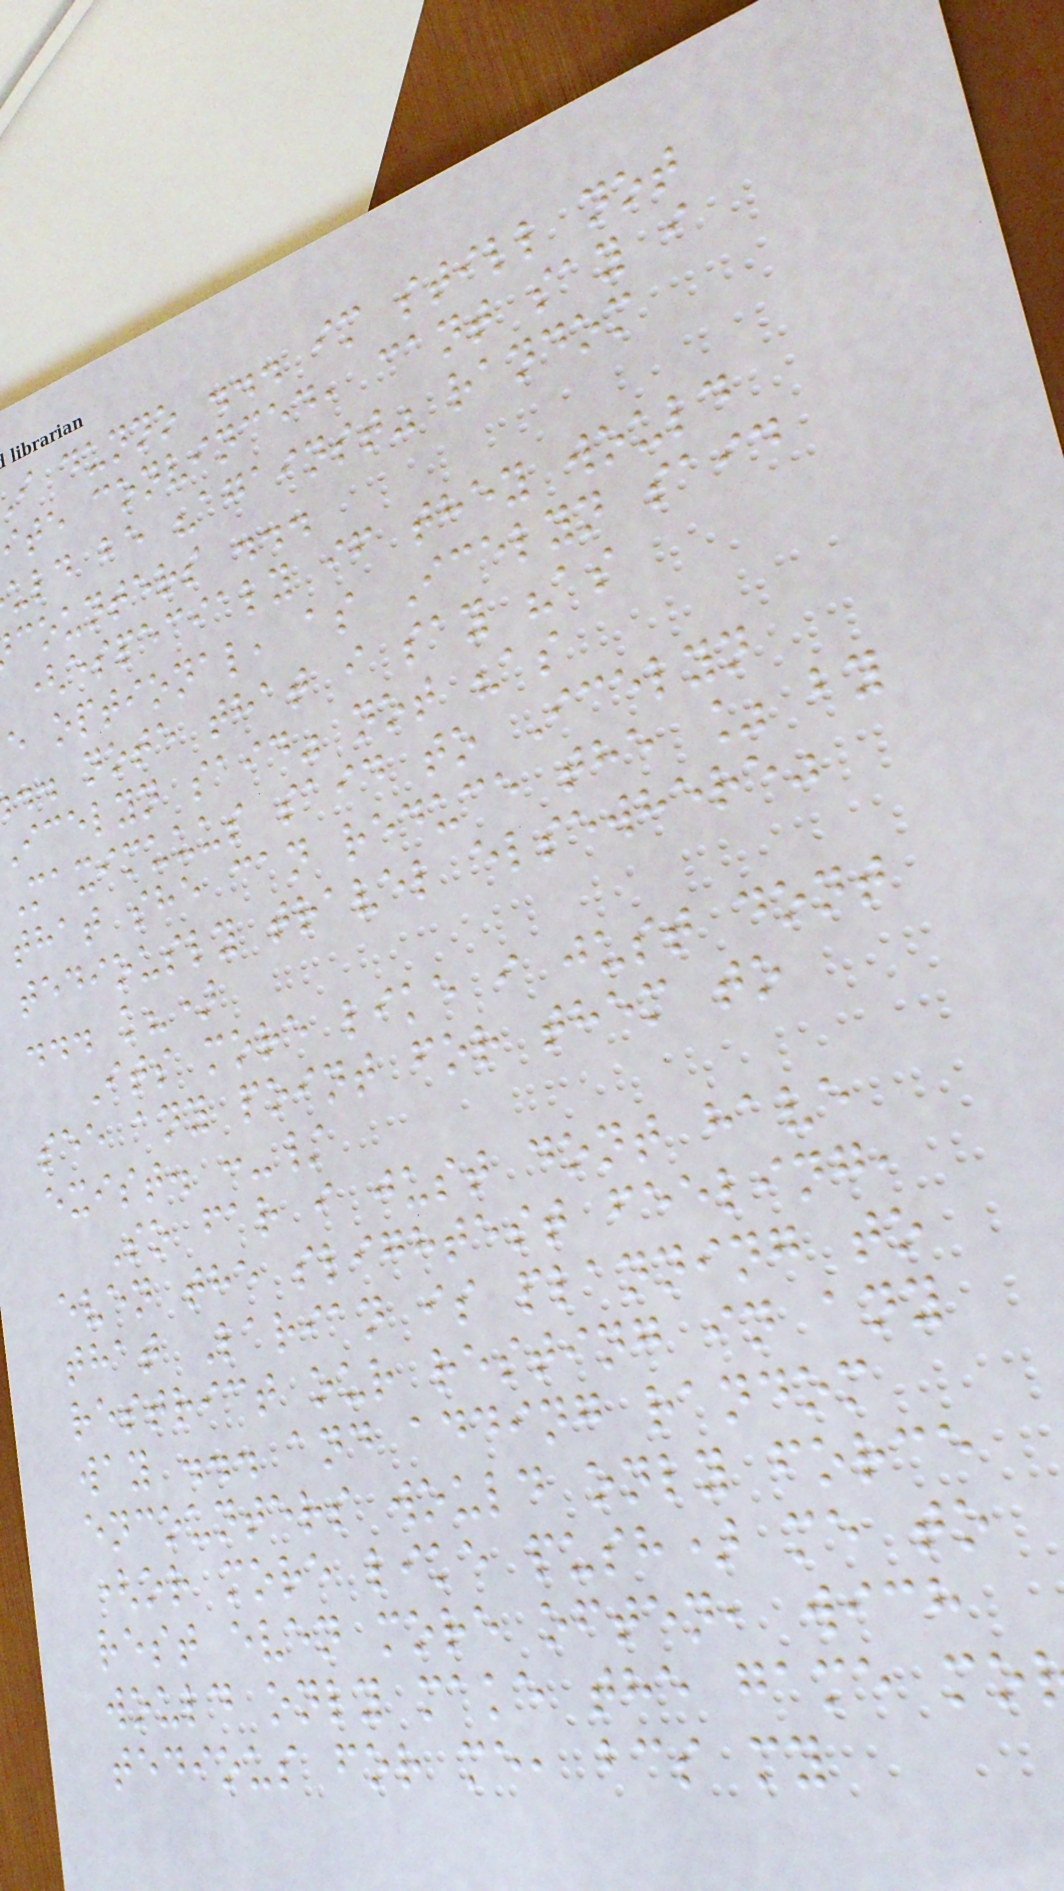i dunno ... im still not
ite convinced, cant say i
uld be "against" random
counters ...
(especialy if they would
e optional, as Icelyn said
.. note that i say "as
icelyn said" not "as
Maximuuus said to Icelyn
that she can reduce the % by
tediously travel elsewhere"
... k?)
Its more like i just dont
see any point for them to
exist. :-/
So far i just dont have
even the slightest feeling,
that Larian is planning to
restrict our resting in any
way ... and adding random
encounters would only force
(or more like push) me to
rest even more often, wich
would only make the game mo
tedious for me, bcs my
